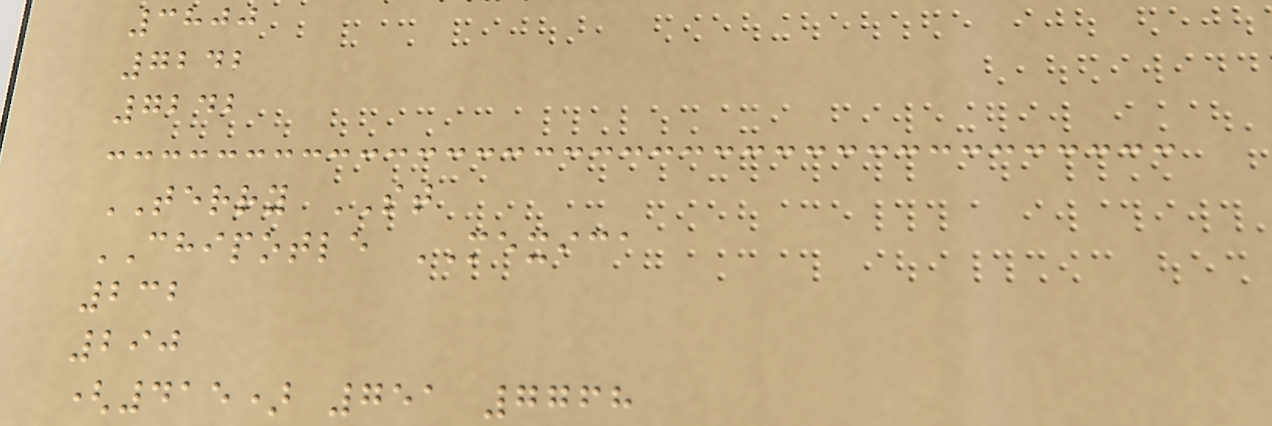3800
7242
7242
TERRY ST
CHIPOTLE MEXICA
232
290
(415) 751 7768
